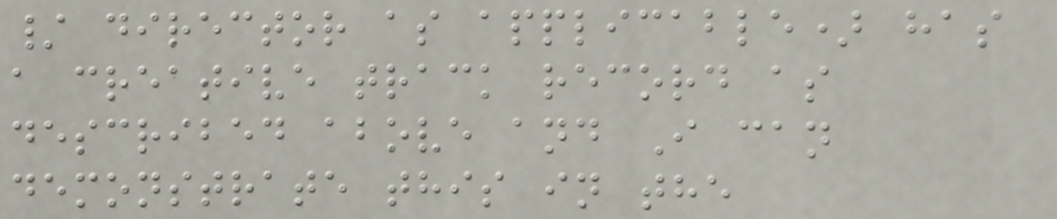/ director as applicable) has
a creative track record as
described above and I can
demonstrate this in the
